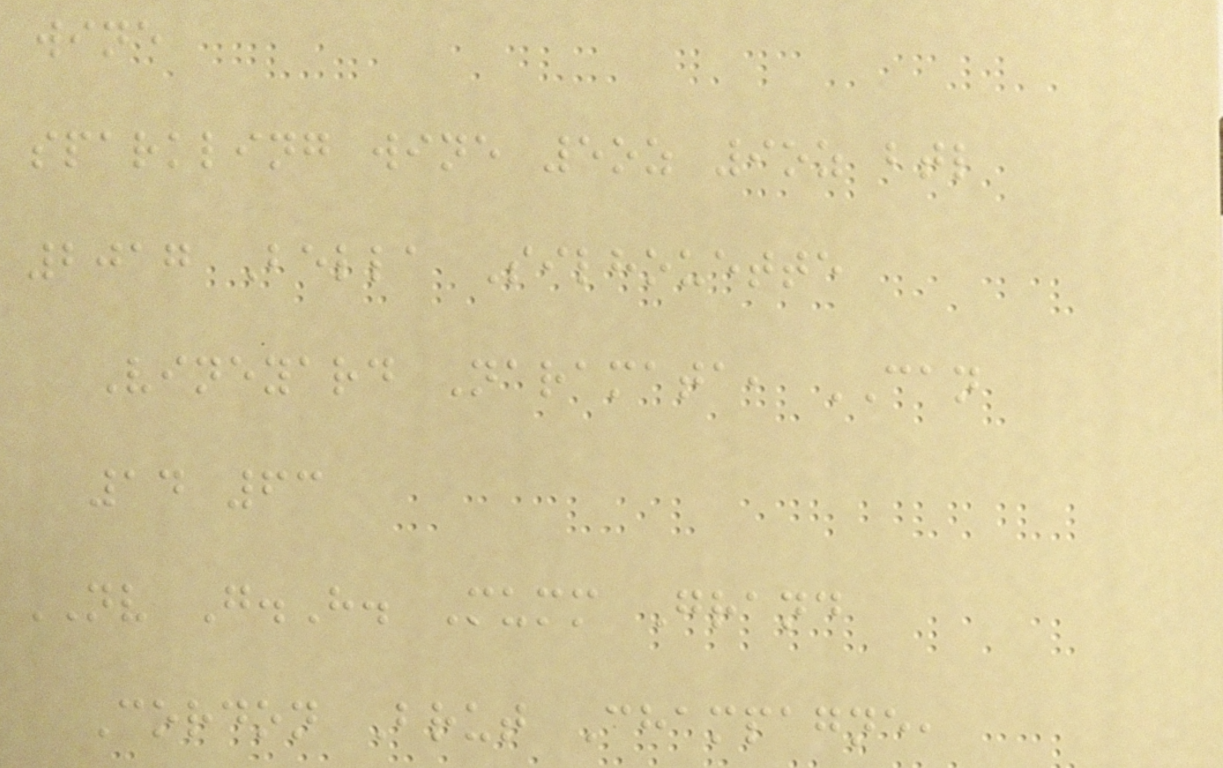wine
sparkling wine 5oz 9oz btl
2017 Bella Silhouette
Vineyard Naramata, CAN
14 63
NV G.H. Mumm Grand
Cordon Brut Champagne,
